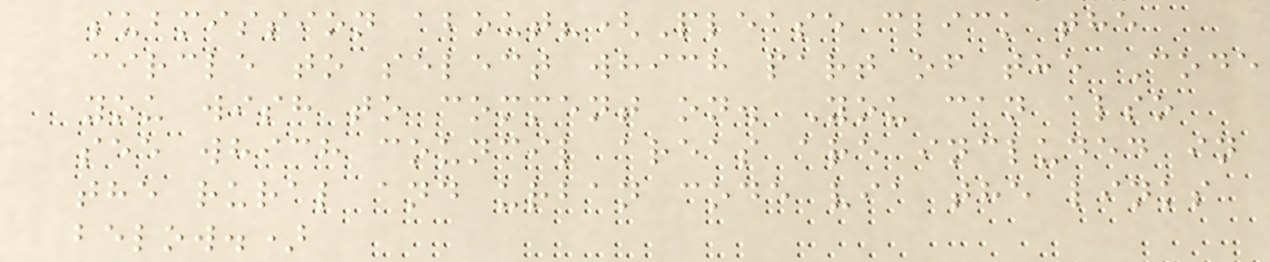submission about?(Please click the
circle to select which part of the Code
you wish to comment on. You can also
see which council areas are included in
the rural and urban code via the links
below.)
